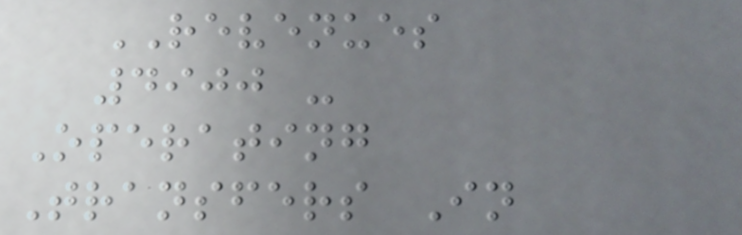REVENUES
4900 -
Operating
Transfers In
